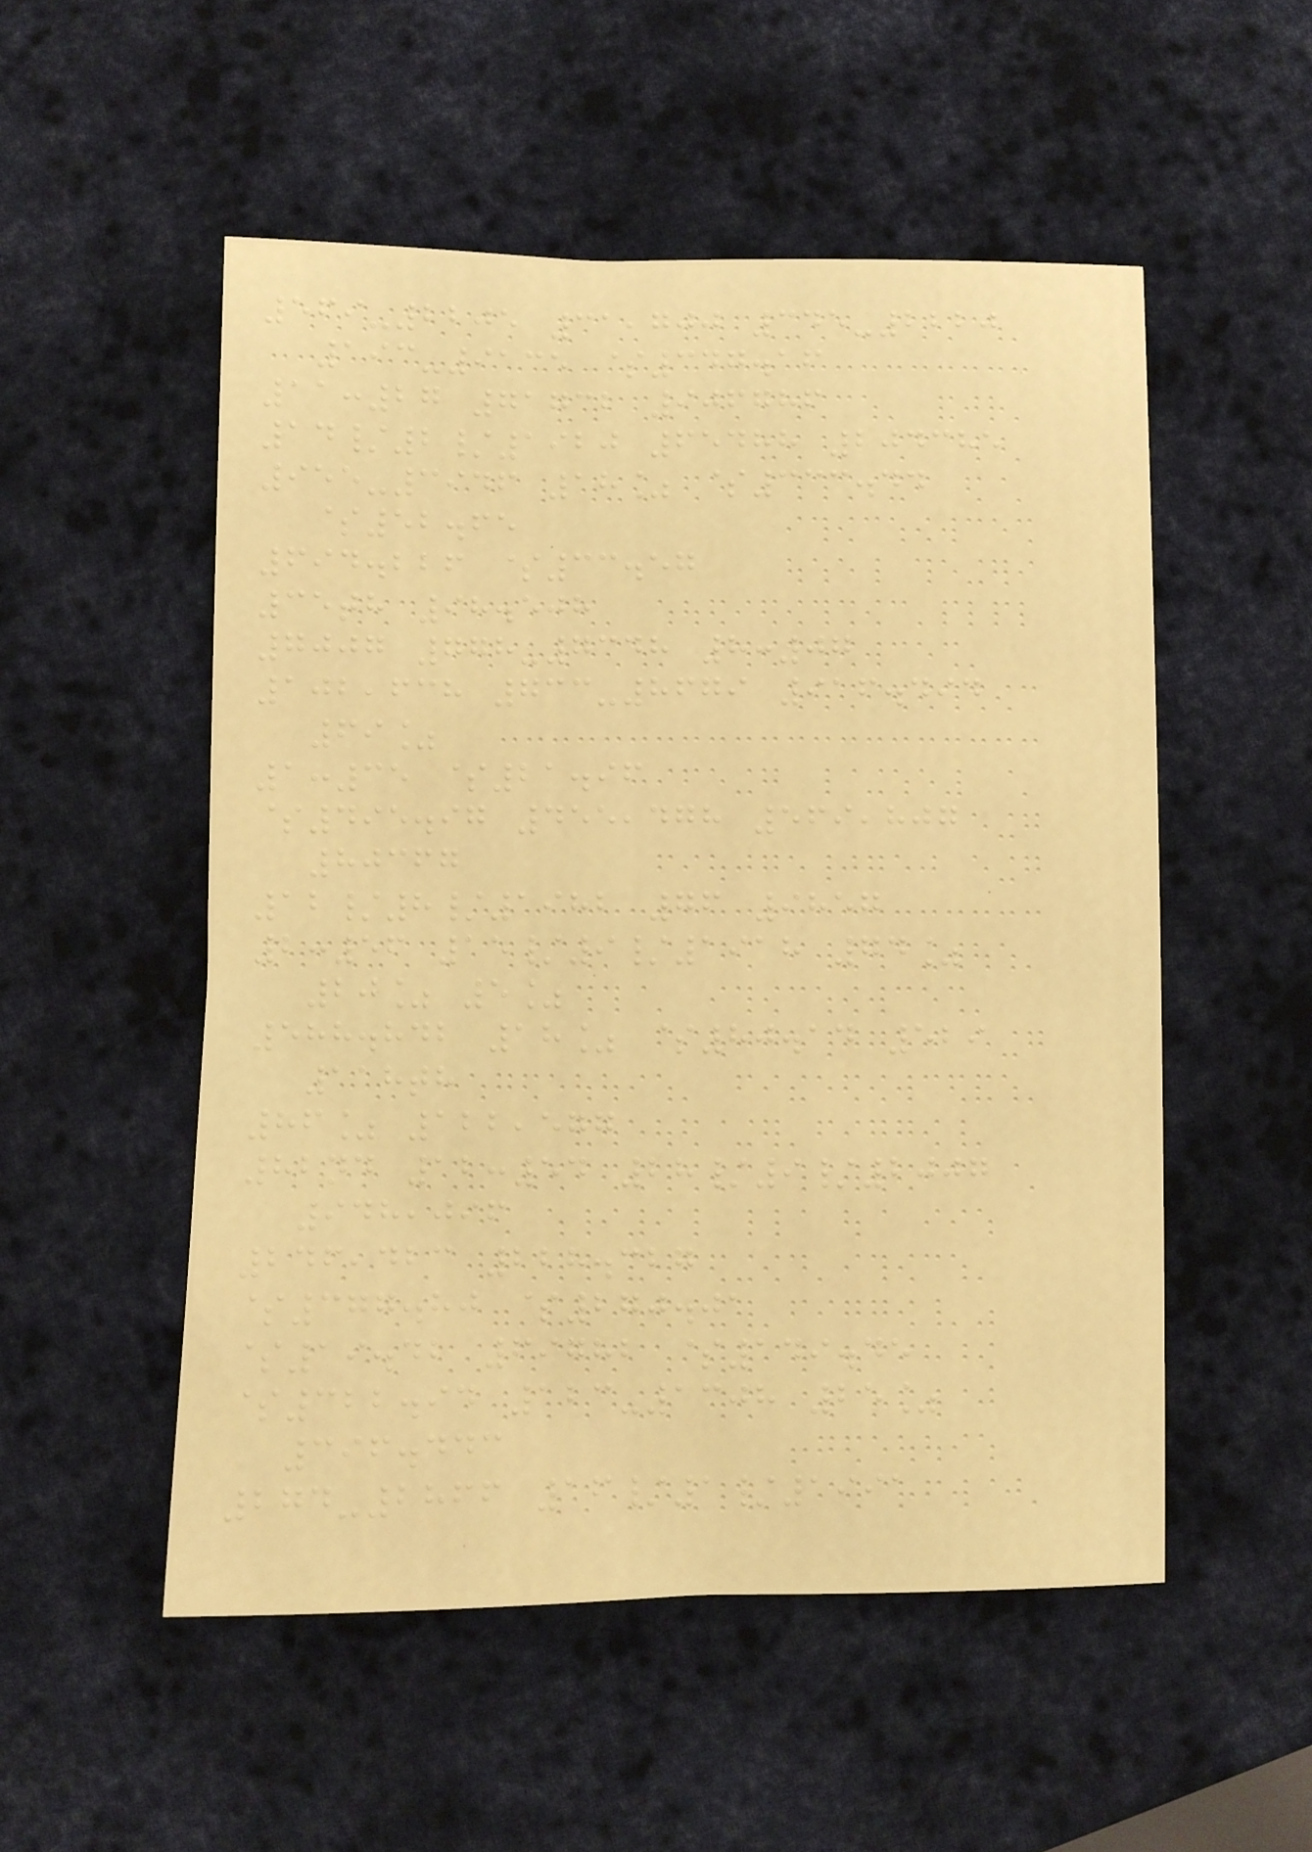569-2205 31,700 345-2220
193-9135 $347.16
11:27 71732 906786
14/2/1920 65488 204385
955-3946 18% $333.44
$52.65
694.226 $33.57
35th 98.508
7007 778-7348 8:07
102,638 733-8679 916.494
69%
1:35 $21.96
$495.97 455,478 569,807
80367
12/8/1982 76 9857
2:56 15/9/1918 74%
20% 5%
588.842 18% $80.14 529
118th
86% 122,577
82nd 12:54 28/9/2007
948,096
246,423 228.327
$377.80 $270.01
$19.42 69782 $149.45
$322.94 123-1308 25%
396.443
274-2866 16/1/1991
